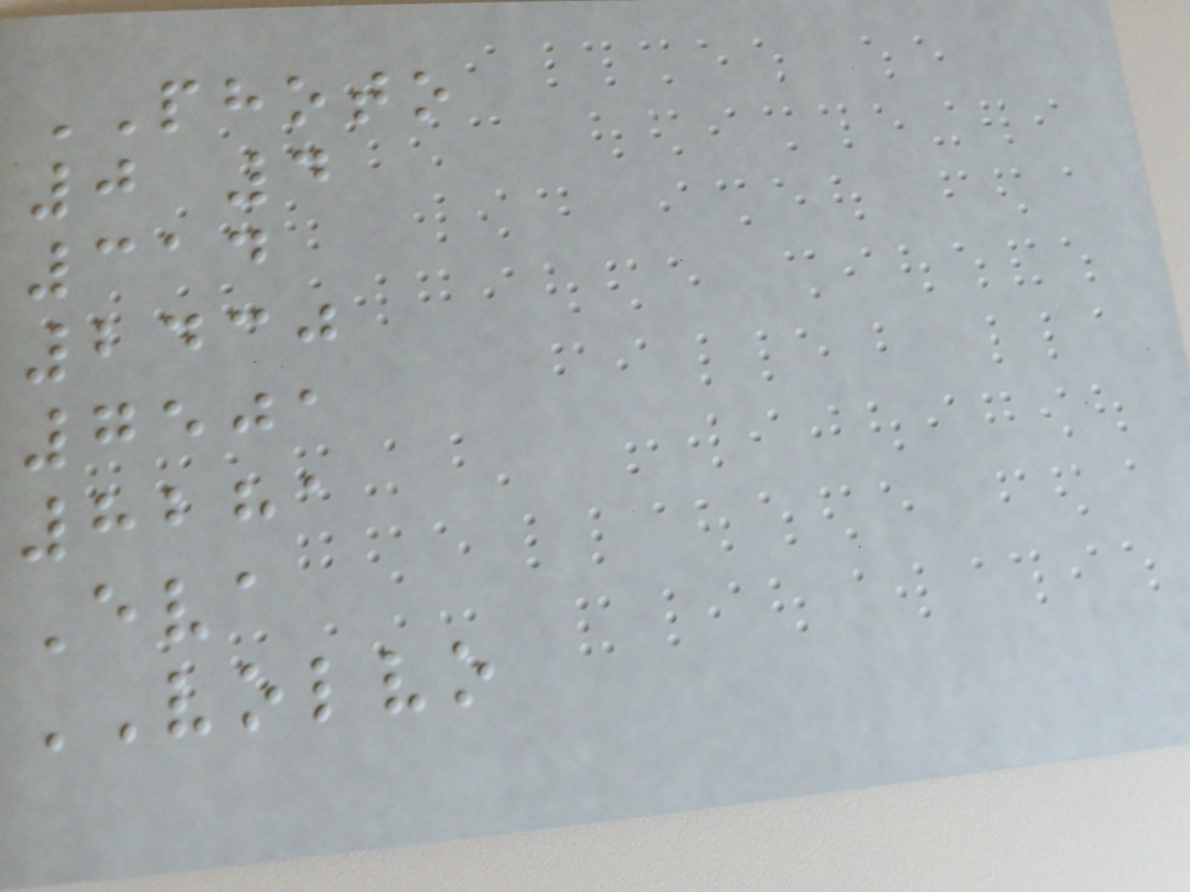PHOTO
0 4
314
2430
7501
8281
Eva
VOLVO
